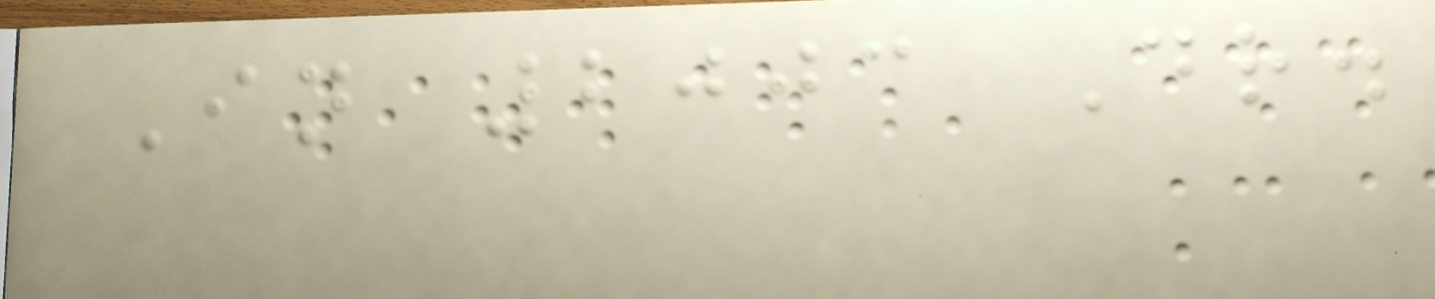In 2003 Dr.
